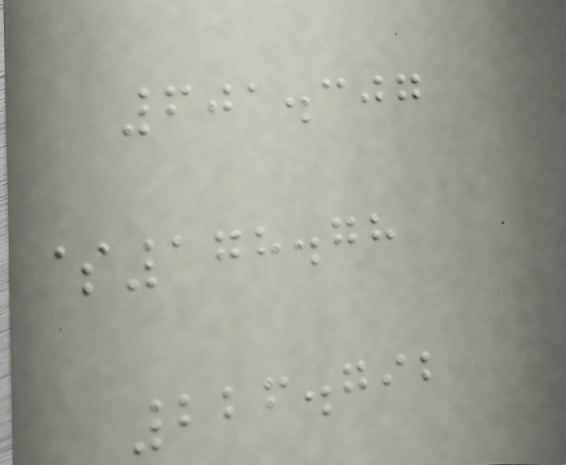601.307
$178.78
226.792
